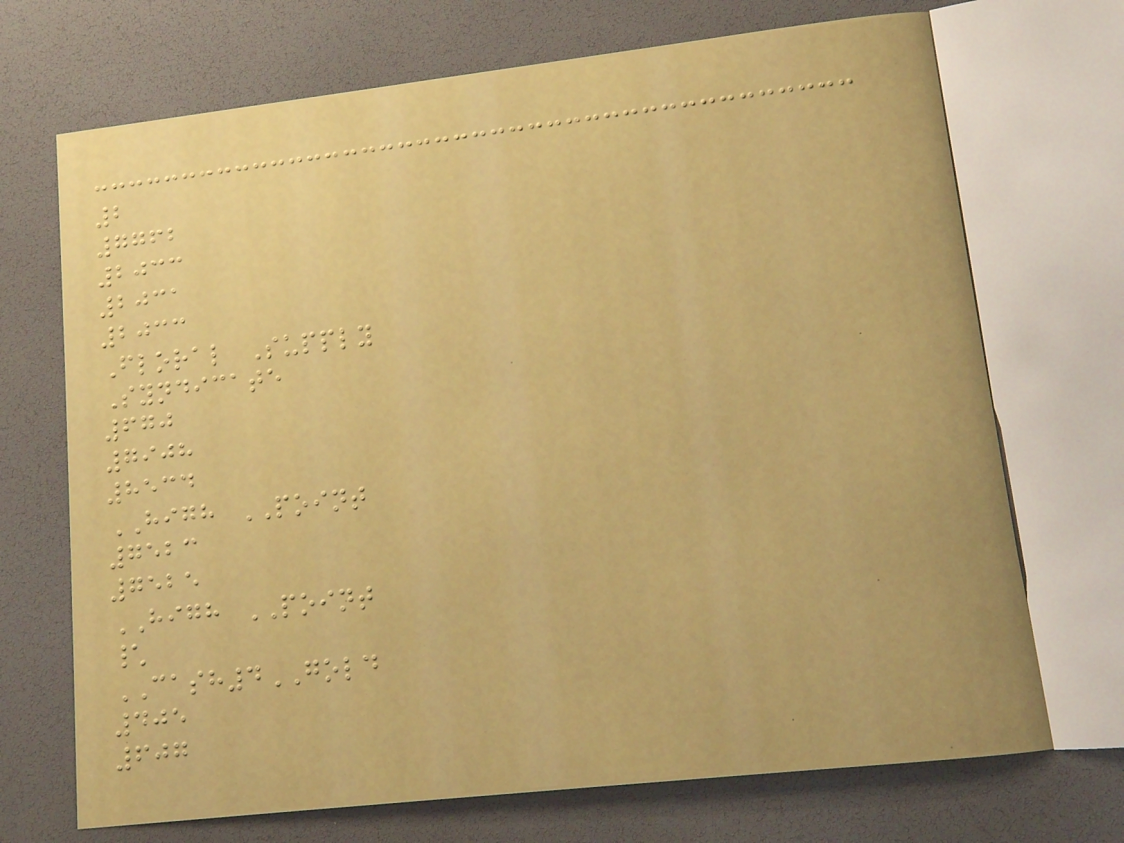2
7762
2033
2031
2033
Floral Supply
Syndicate
670
7908
8534
HIGH POINT
7523
7525
HIGH POINT
\
CASH4GOLD
405
607
